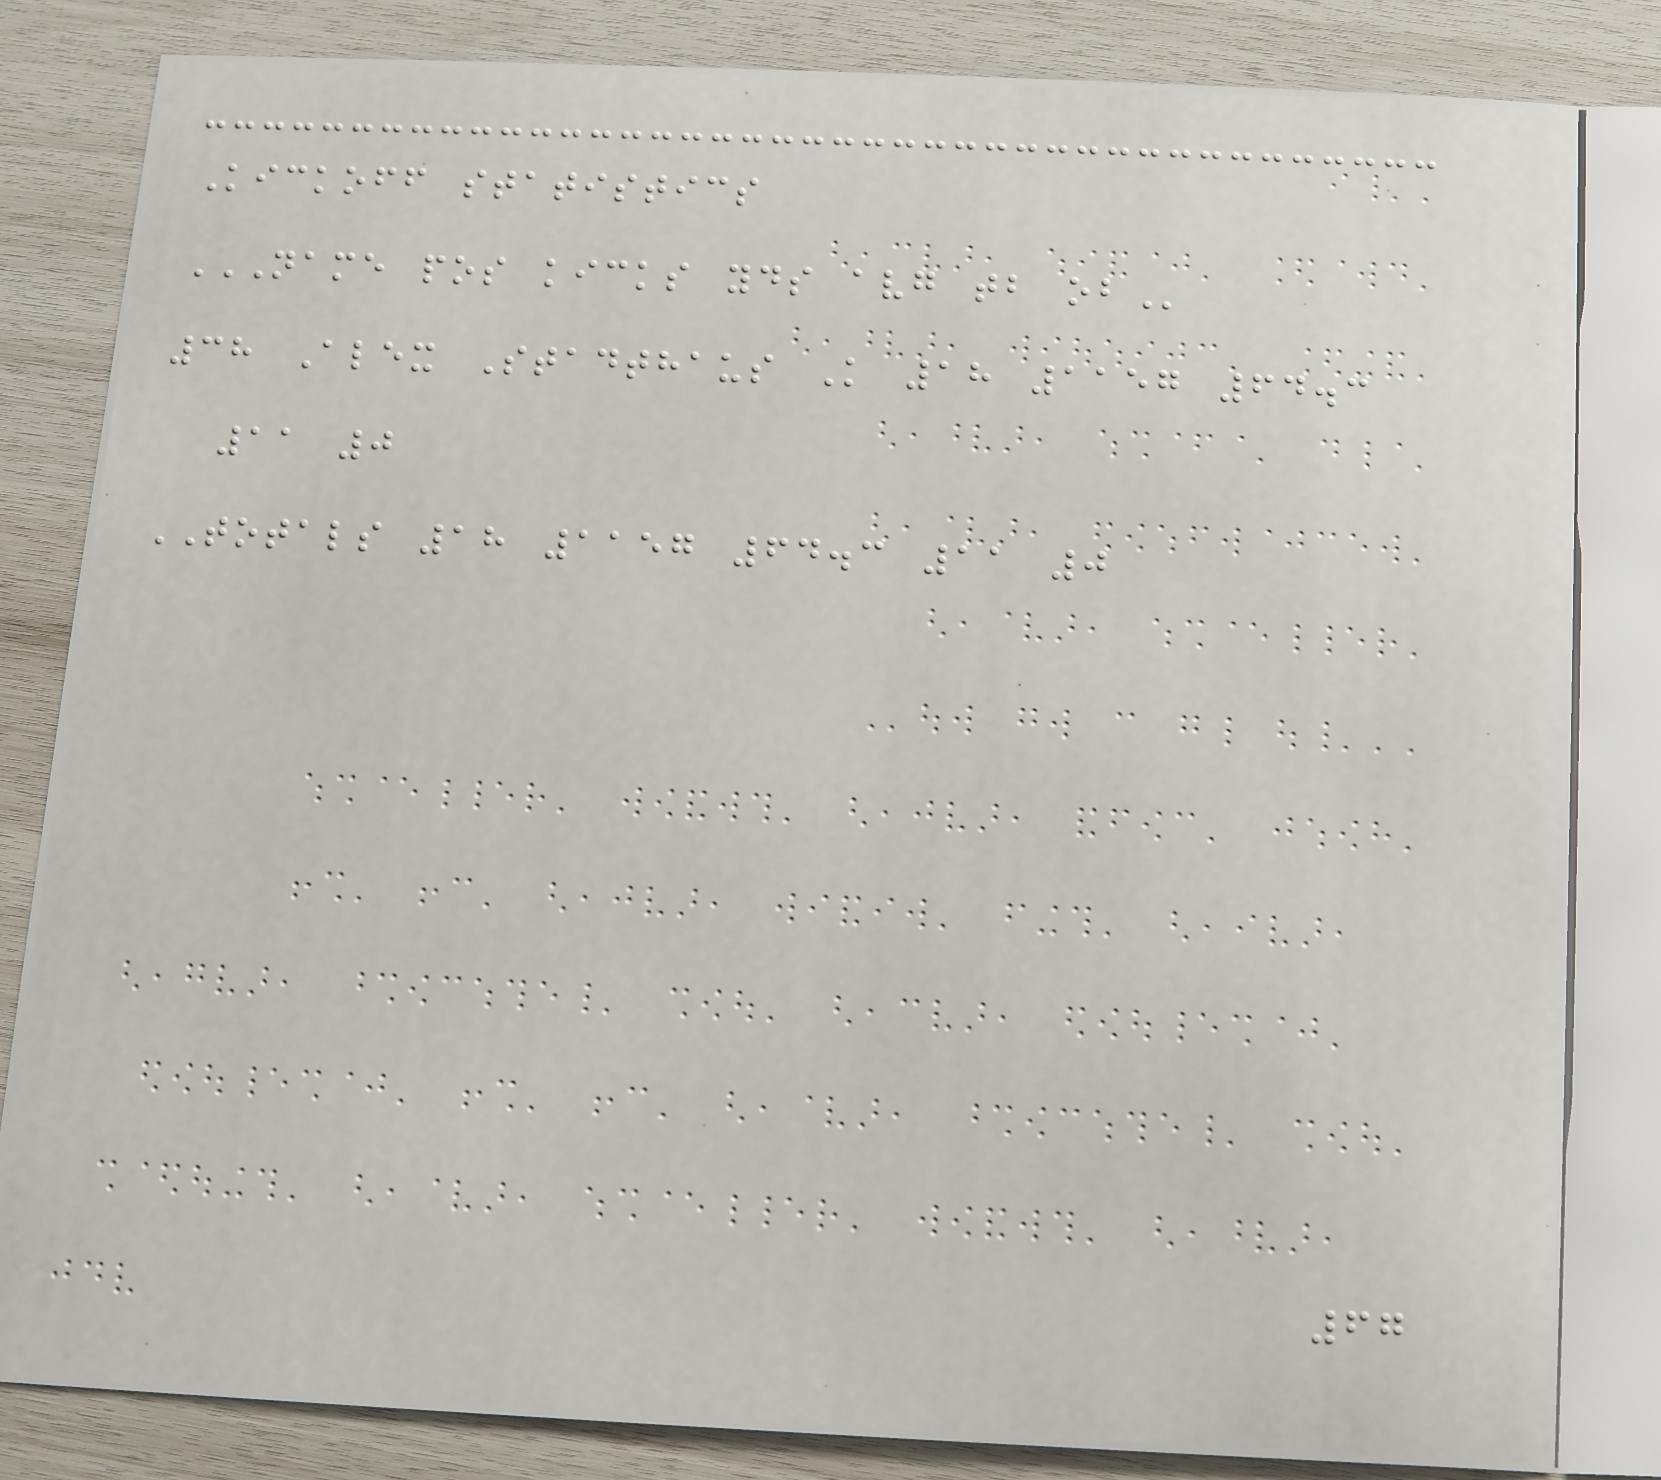Kickoff statistics
NAME POS KICKS YDS AVG TB OB
38 Alex Stadthaus K 18 1157 64.3
11 0
TOTALS 18 1157 64.3 11 0
67
